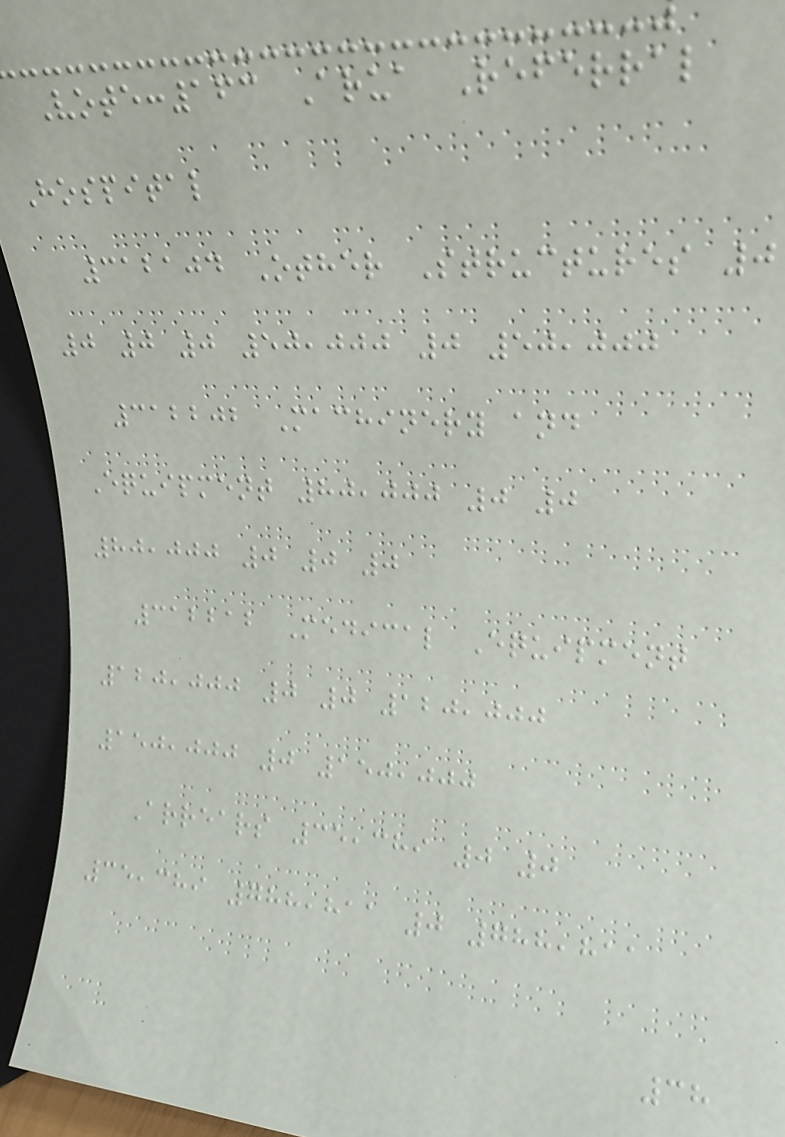Vote:163 Arua Referral
Hospital
312104 Other Structures 0
0 0 0 50,000 0 50,000
312202 Machinery and
Equipment 80,000 0 0
80,000 0 0 0
312212 Medical Equipment
120,000 0 0 120,000
150,000 0 150,000
Arrears 35,389 0 0
35,389 788,811 0 788,811
38
